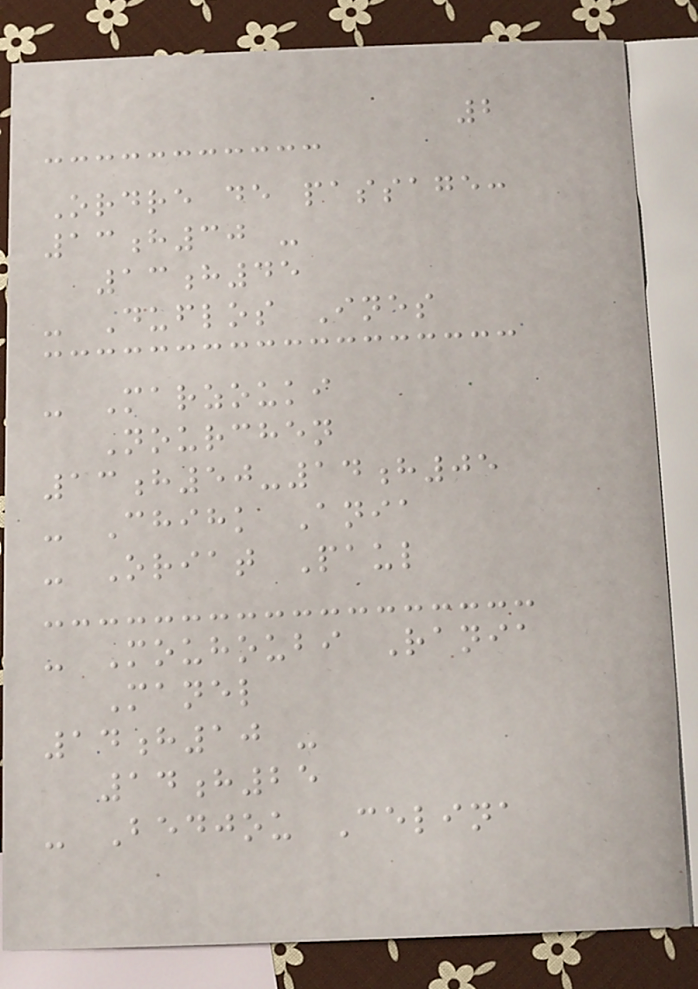2
Ordre de passage:
13h30 -
13h45
- Duflos Ines
- Marzouki
Nourchen
13h50-14h05
- Chihk Ania
- Oriat Paul
- Mouhoubi Rania
Manel
14h10 -
14h25
- Bedjou Celina
